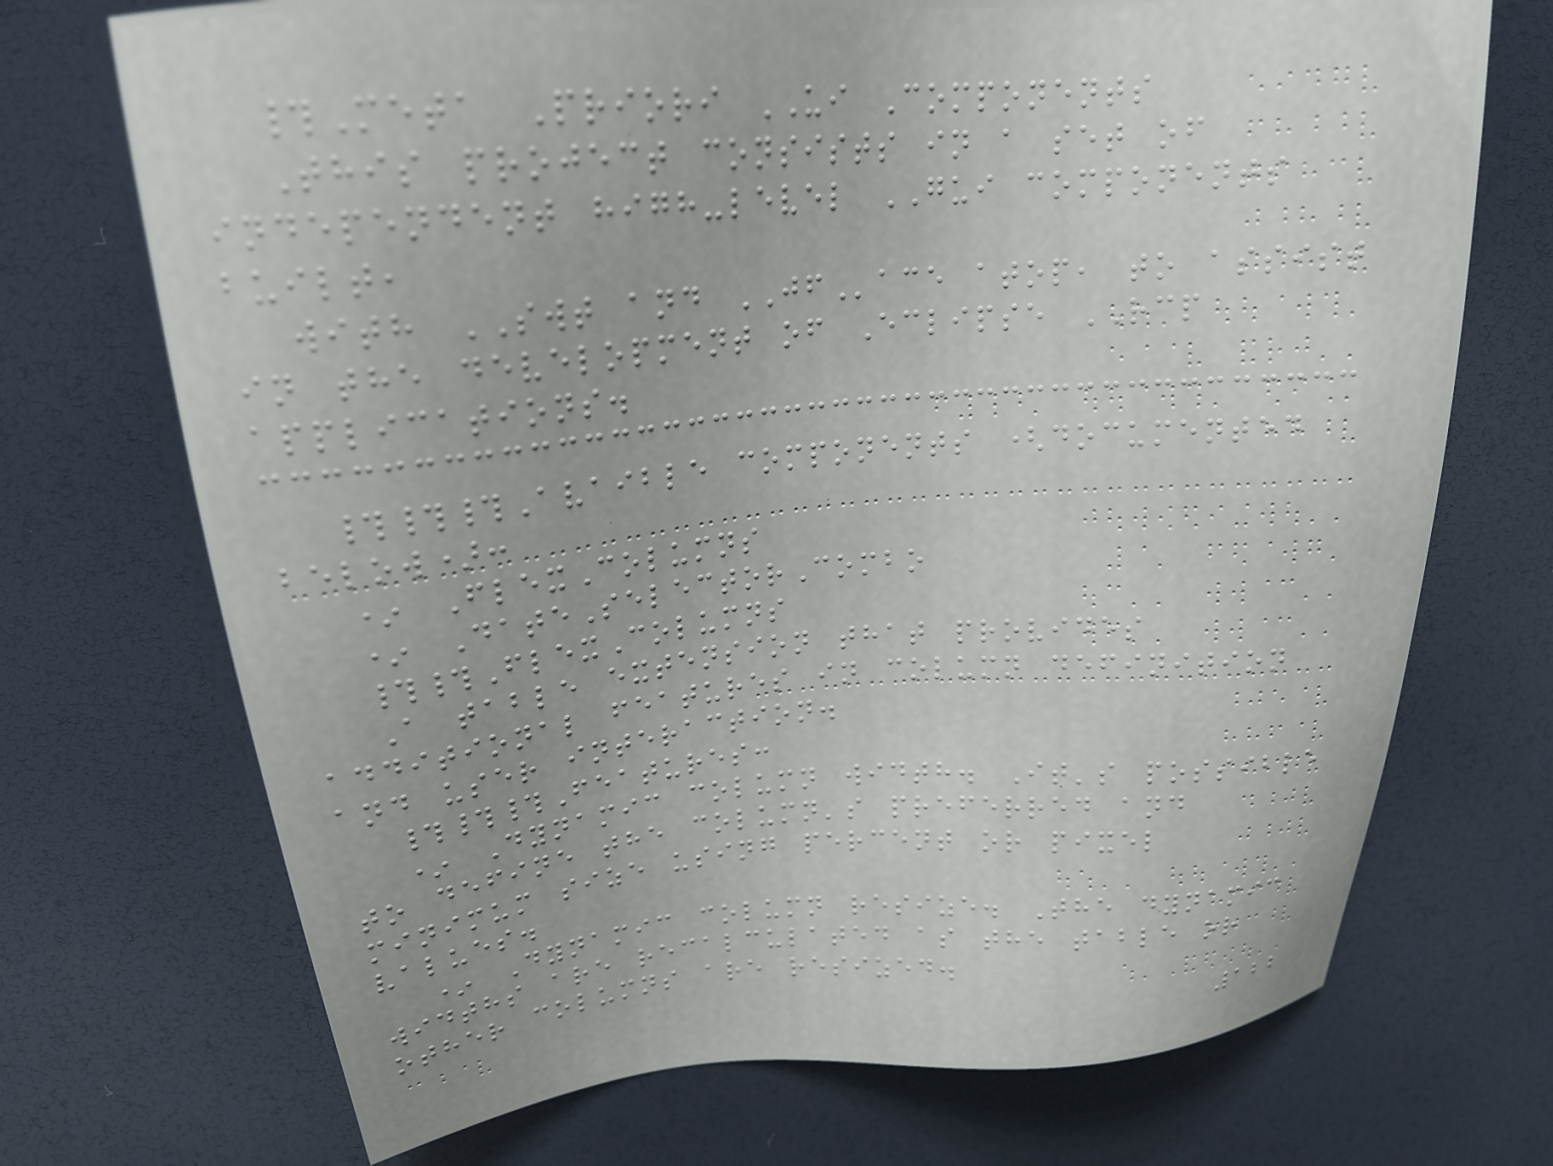#Meta Priori UI Components
This project consists in a set of
independent high-level GUI components
built,
with SWT and JFace atop, to assist
in the development of Eclipse RCP
applications.
###Avaible components (documented
below):
* FlexColumns
* DateSelectorCombo
##FlexColumns
A table extension that provides
additional features in column definition
and user interaction.
###Features:
* Dynamic column width. It's possible
to define the column's preferred and
minimum size using percent or pixel
values.
* Dynamic column resize. The dynamic
widths are recalculated as the table or
other columns are resized.
122
